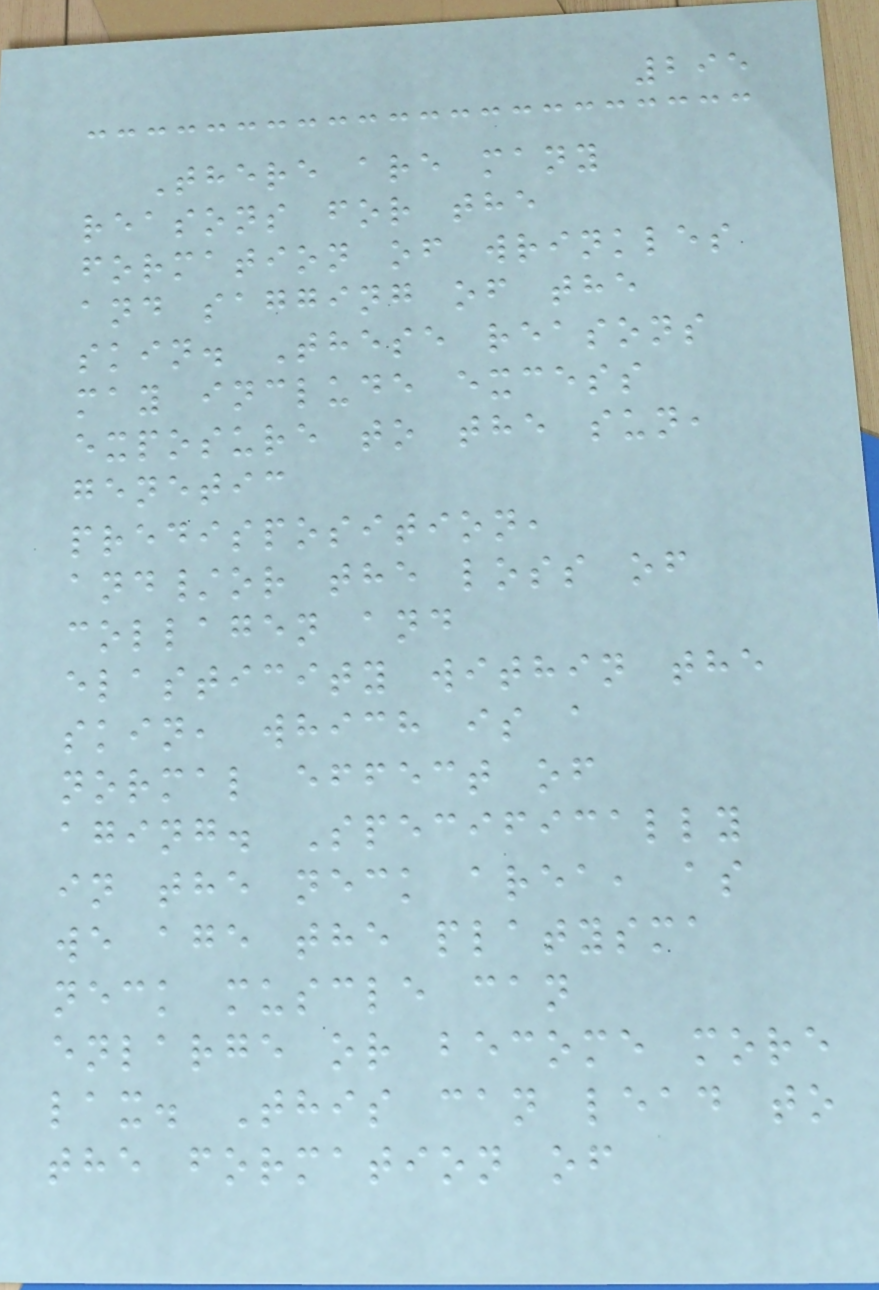295
There are many
reasons for the
formation of wrinkles
and sagging of the
skin. These reasons
may include excess
exposure to the sun,
genetic
predisposition,
and/or the loss of
collagen and
elasticity within the
skin, which is a
normal effect of
aging. Specifically
in the neck area, as
we age the platysma
neck muscle can
enlarge or become more
lax. This can lead to
the formation of
